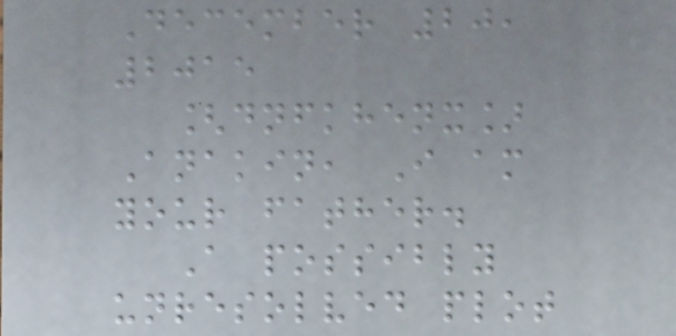December 20,
2015
[dnfkhenx]
Anakin, I am
your father.
A possibly
unresolved plot
